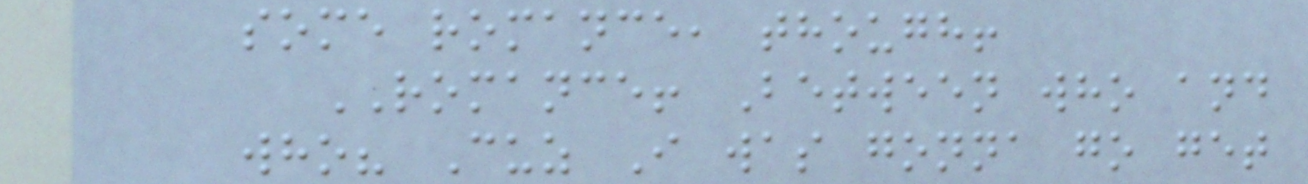some romance, though!
ROMANCE! Between who and
who? Cuz I was gonna go get
